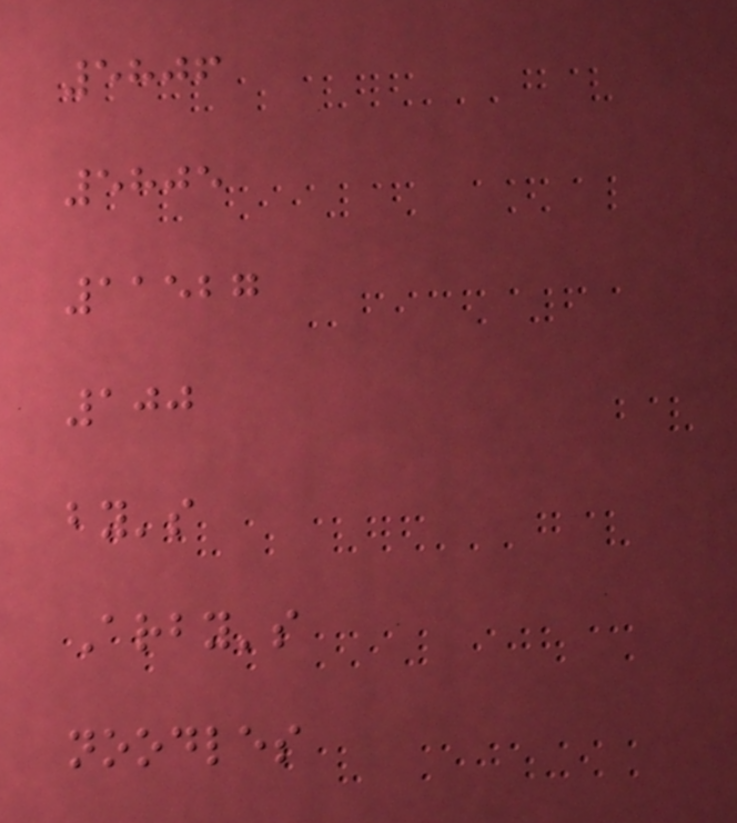5806
5805
11527
100
by's
Arby's
noodles
